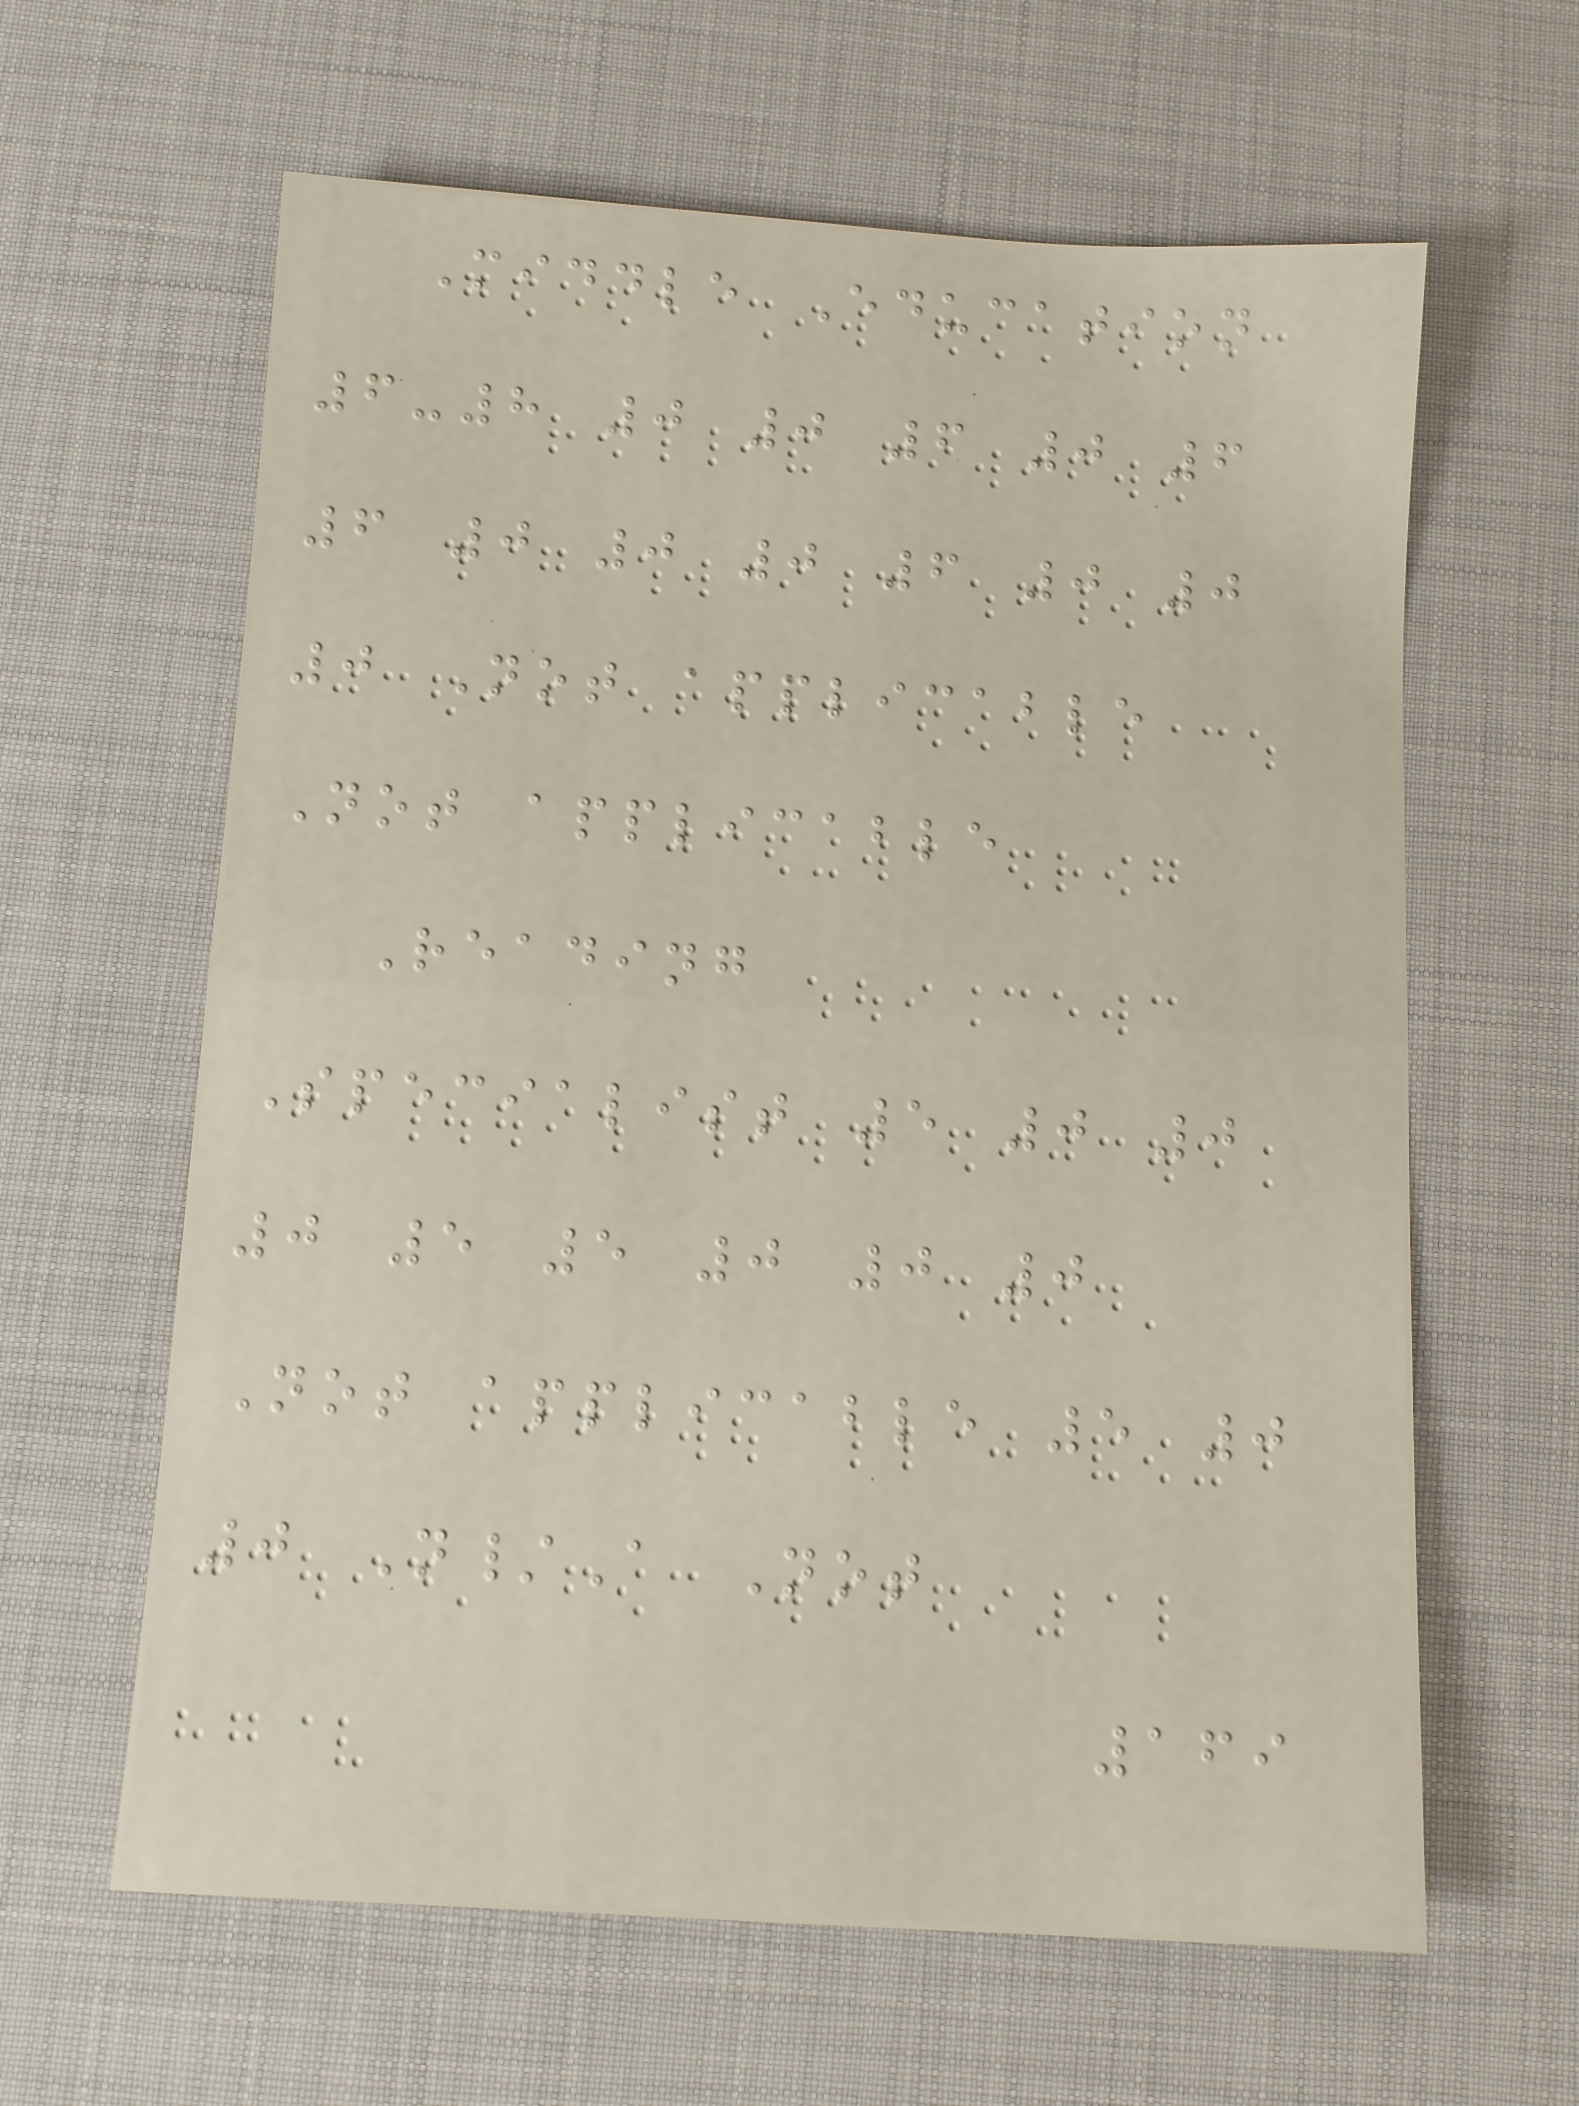Middle Education
6-8 0 0 6 0 6
6 0 0 0 6 0 0
0 Not applicable
Not applicable
Reading
Specialist 5 0 0
0 5 5 0 0 0
Not applicable 5 0
0 N/A Not
169
